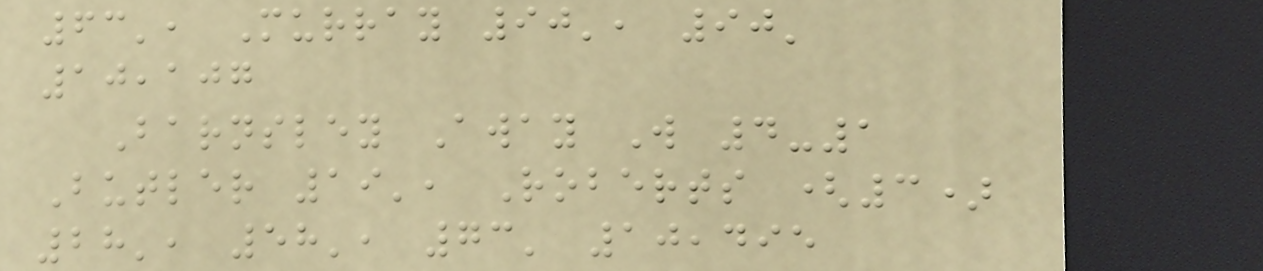63', Murray 90', 90'
10,107
Barnsley Away W 4-1
Butler 19', Roberts (3)
28', 58', 73' 10,495
